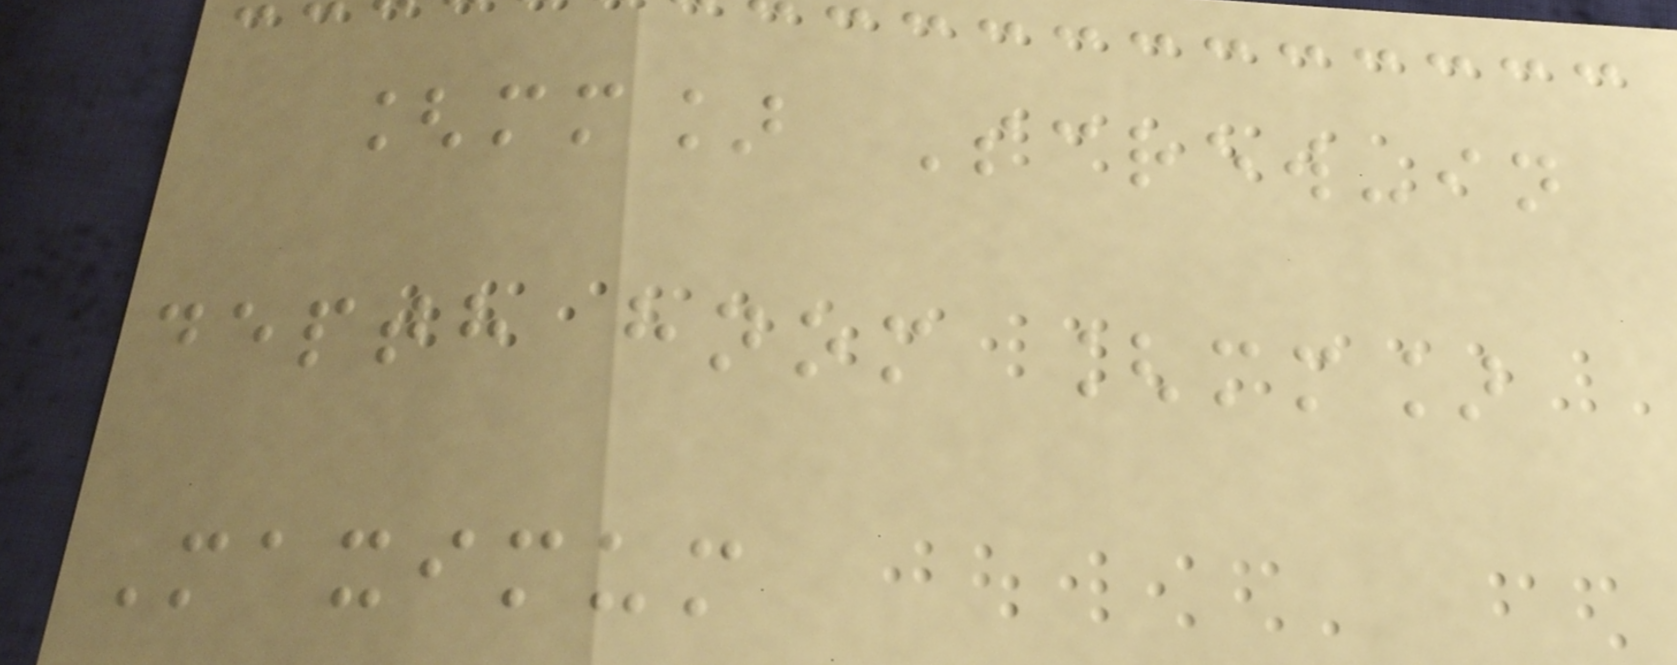[mm] Screw-in
depth hnom [mm]
Maximum
